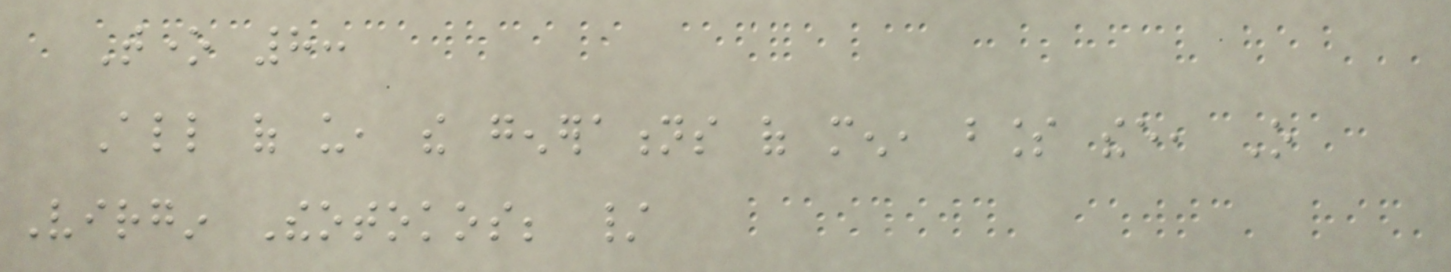Tone 8:
All of us, the generations of men, bless thee, O
Virgin Theotokos; /
